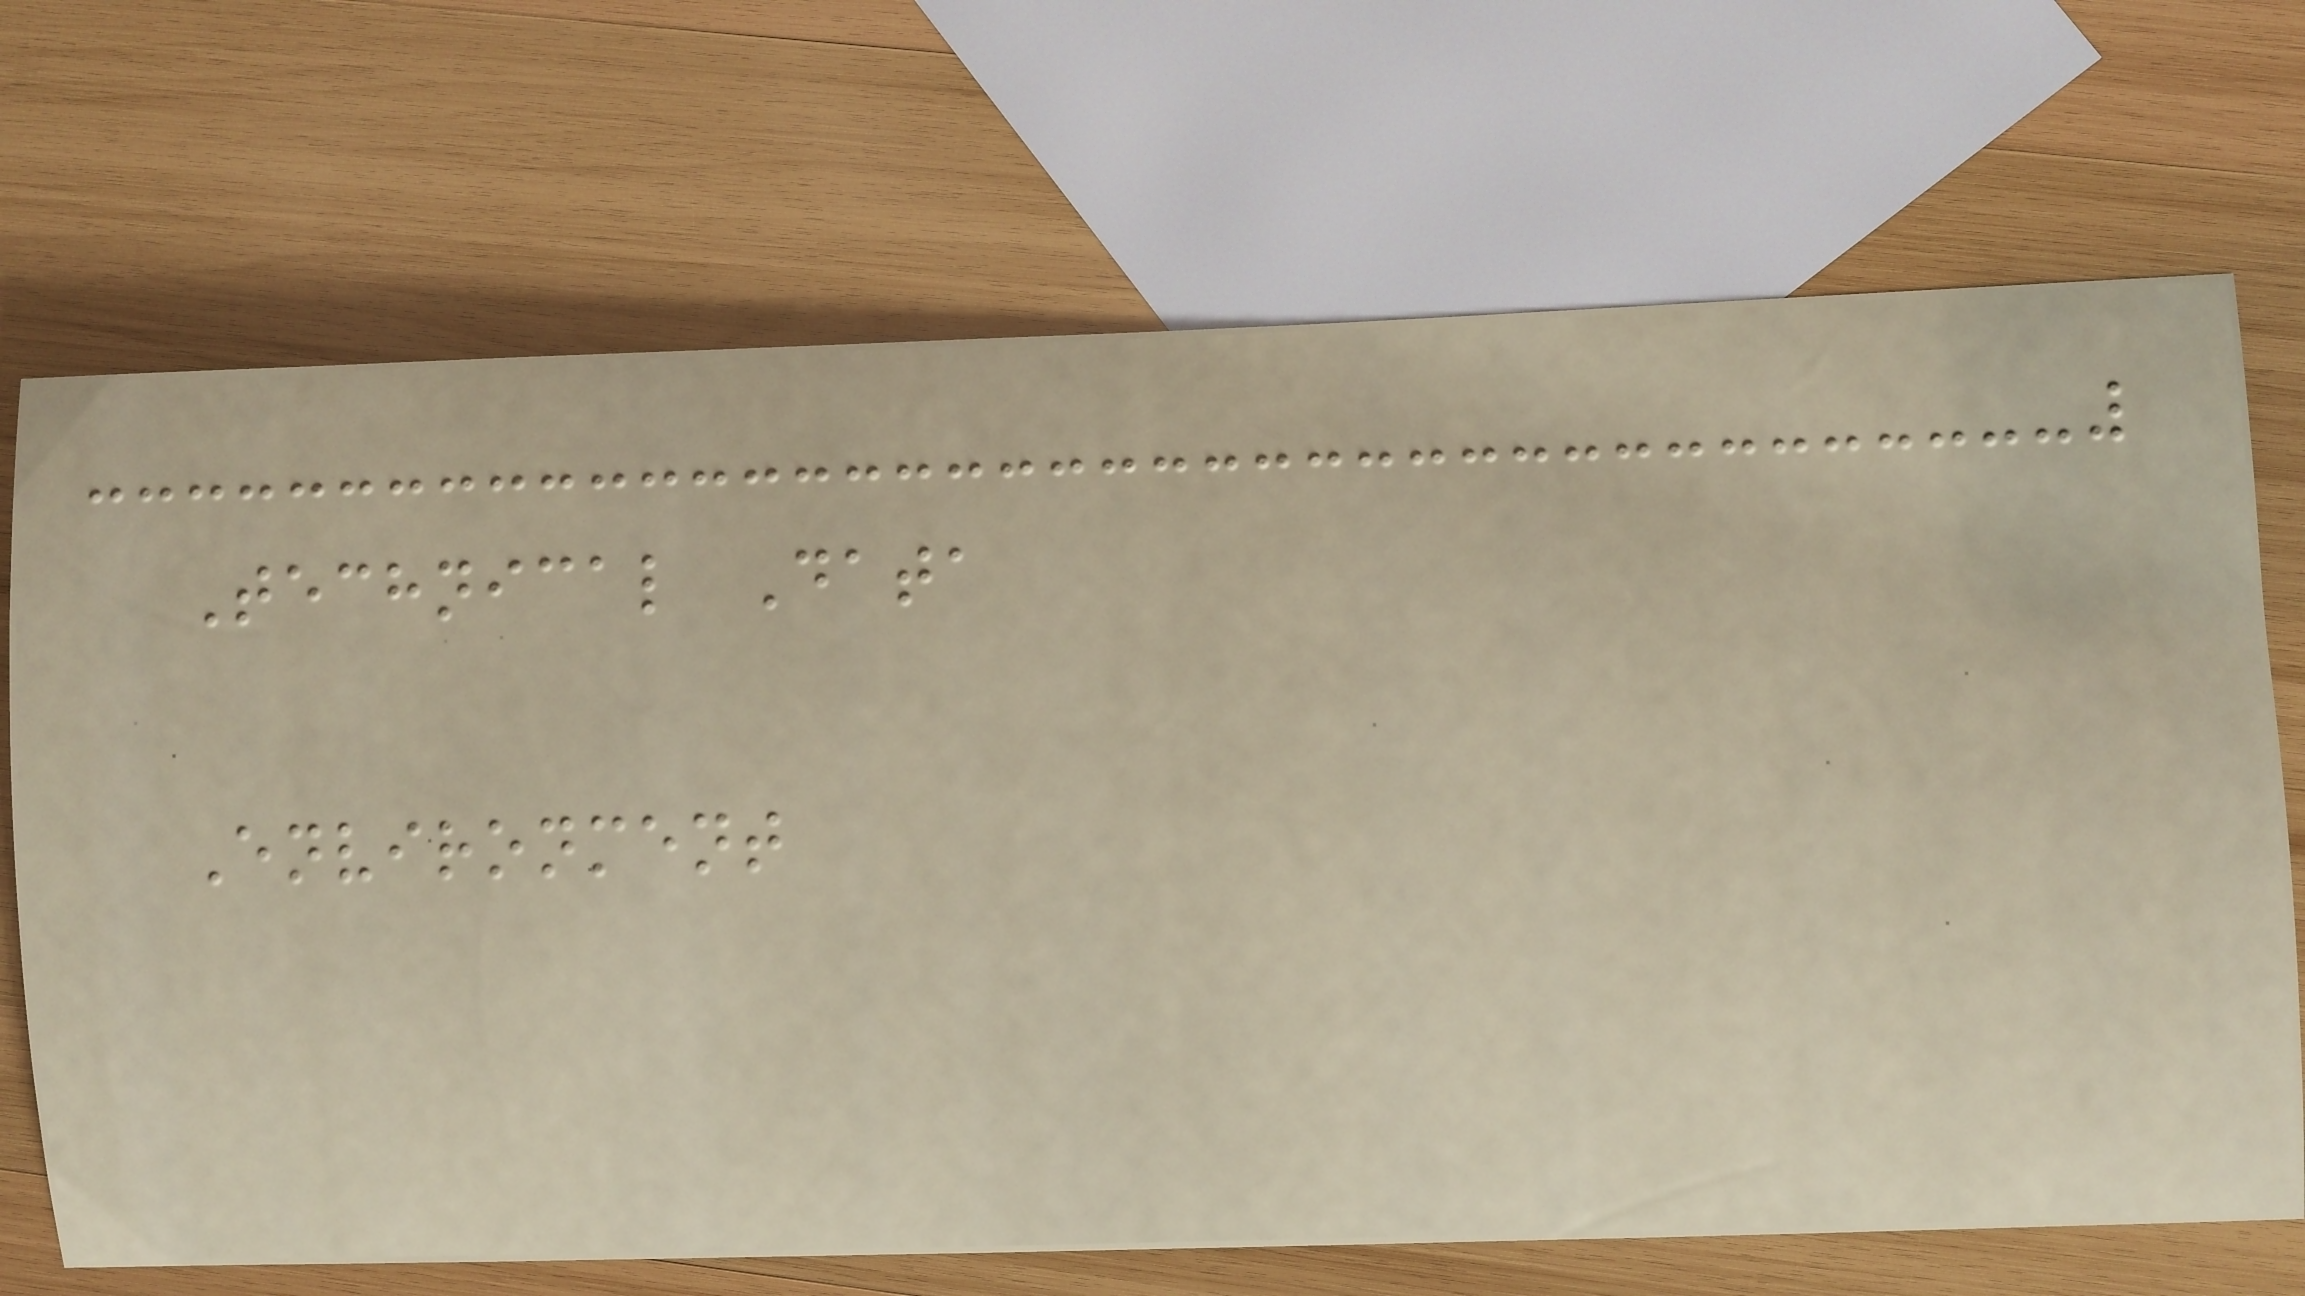Technical Data
Environment
